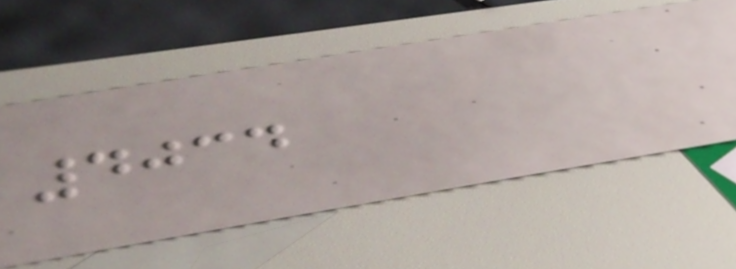4034
